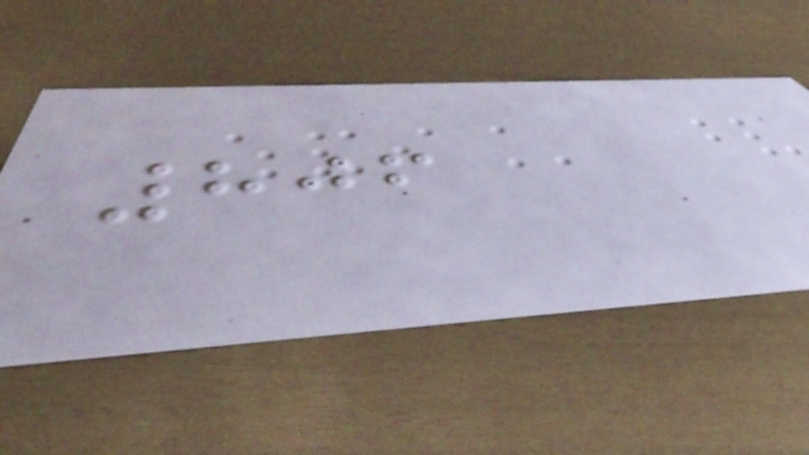806
